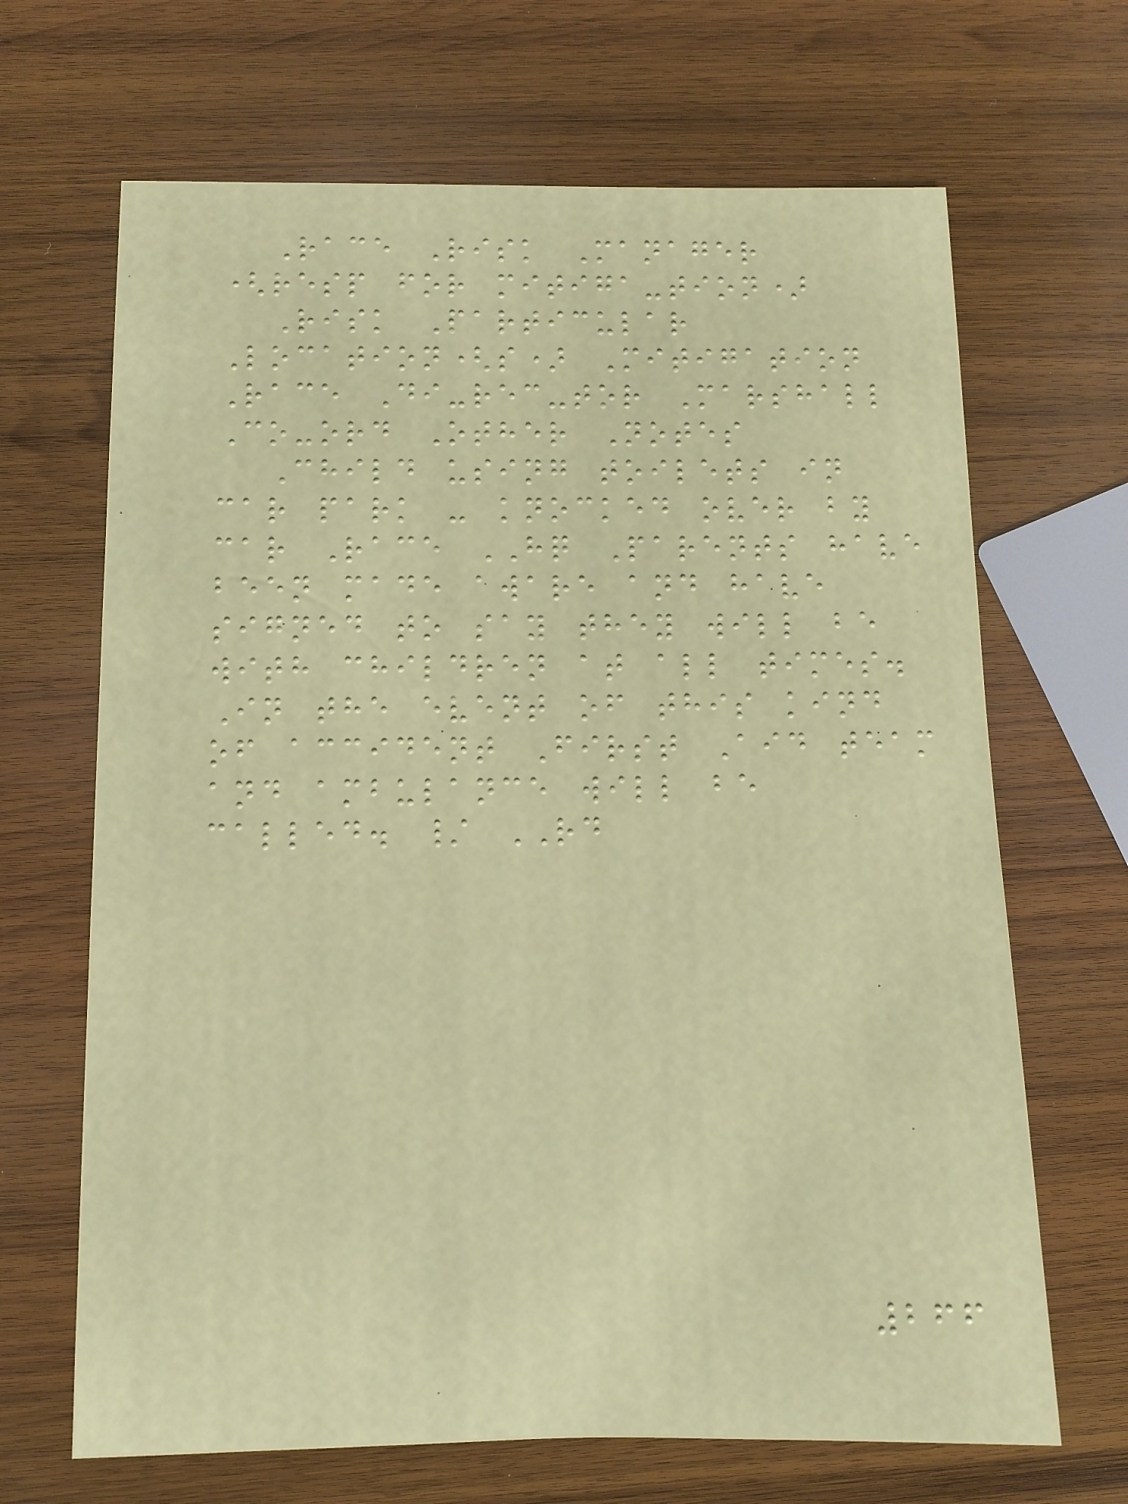Race Risk Manager
(resp for mitiga-tion)
Risk Particular
Location(s) Mitigation
Race Di-rec-tor Marshall
Co-ord Other Notes
Child using toilets in
car park - knocked over by
car Race HQ Parents have
been made aware and have
signed to say they will be
with children at all times.
In the event of this kind
of accident First Aid team
and ambulance will be
called. / RD
266
